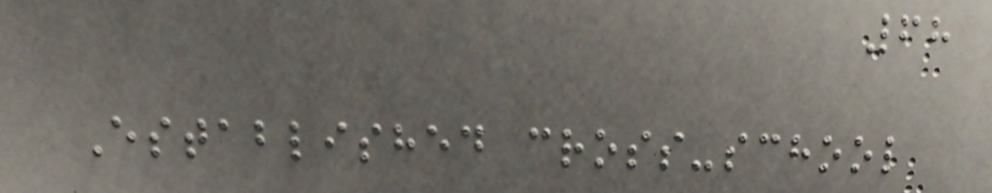68
Established cross-school
